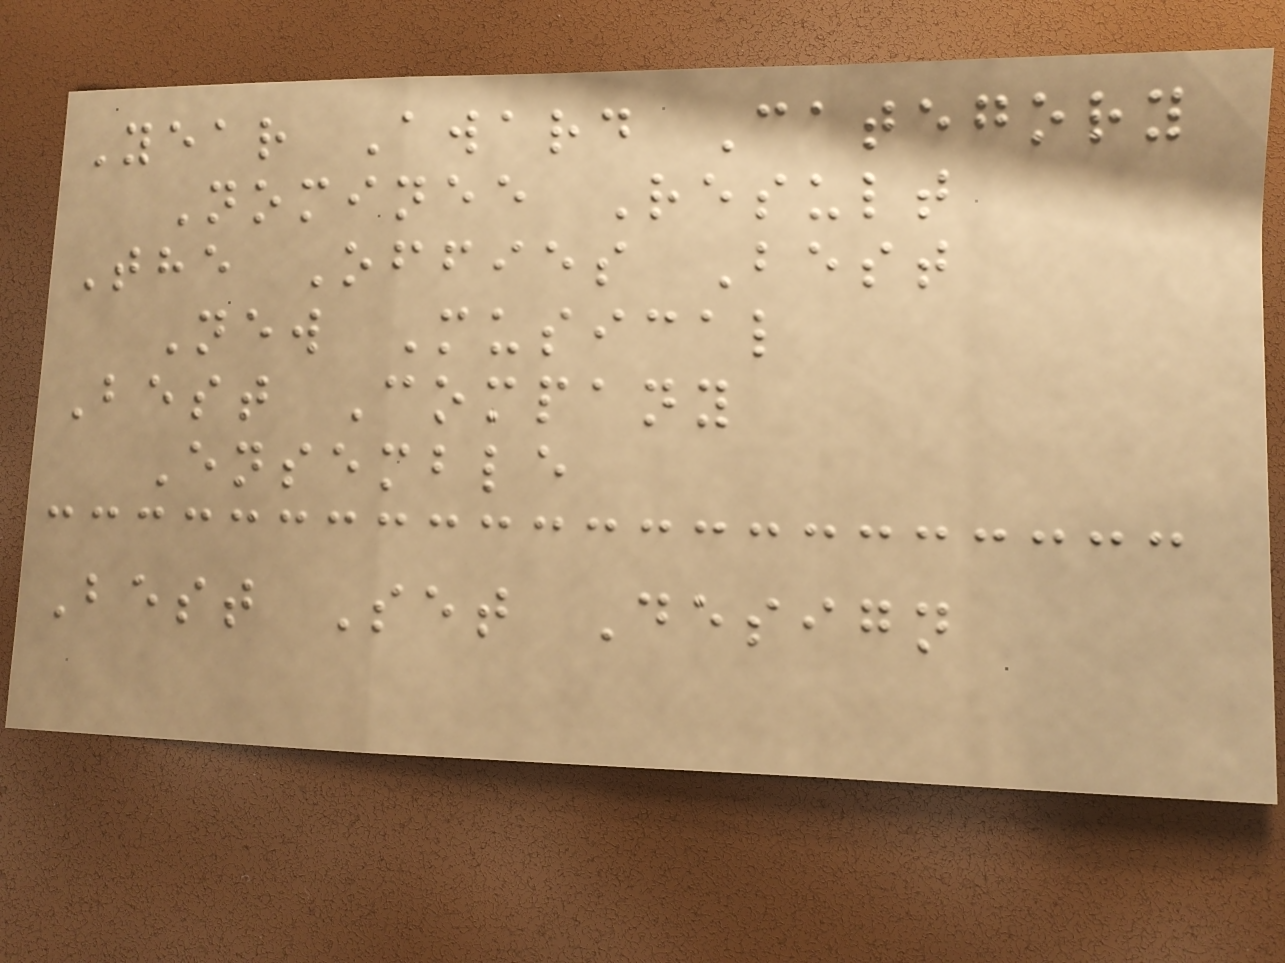Year Award Category
Nominee Result
The Offies Best
New Musical
Best Company
Ensemble
Best Set Design
